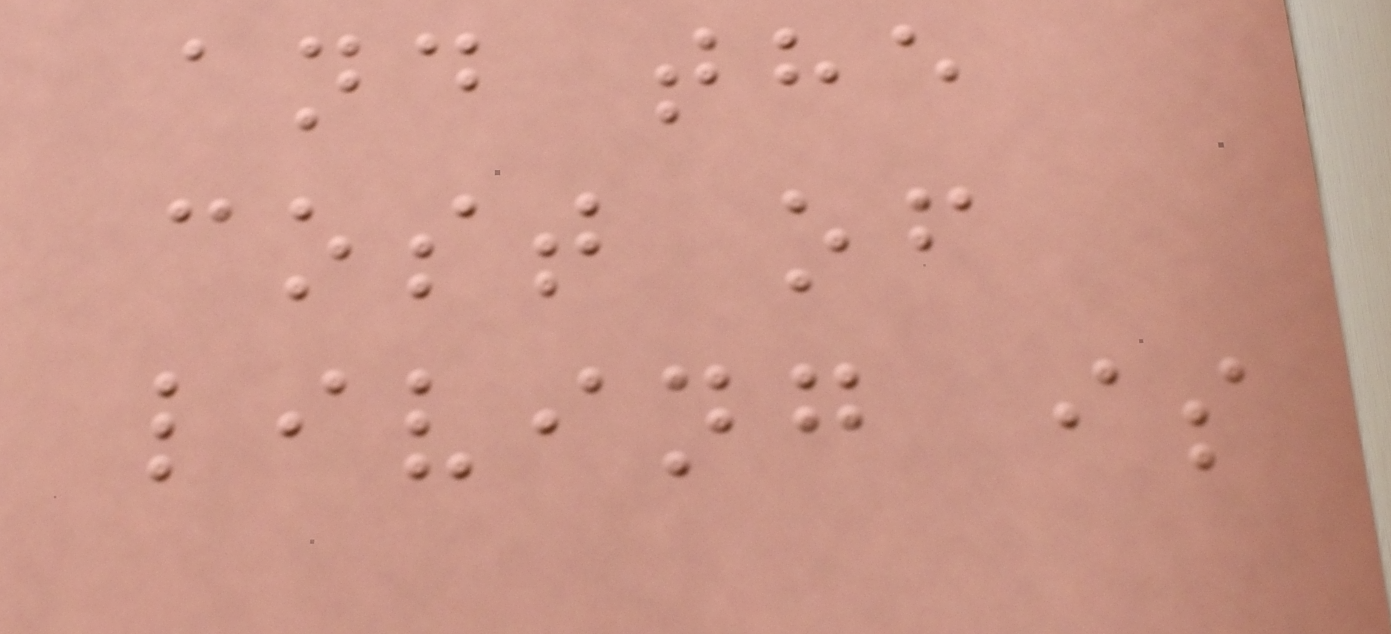and the
cost of
living is
